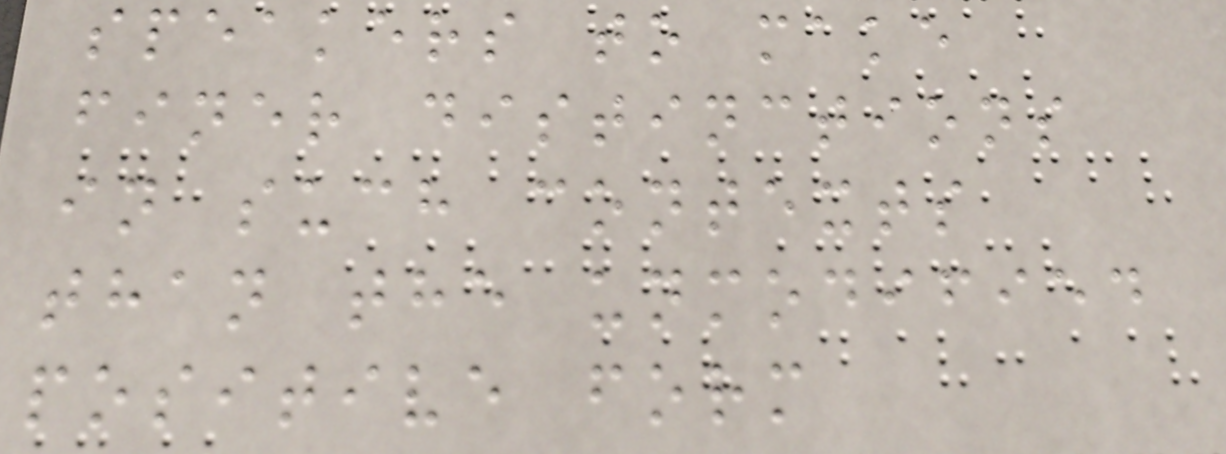speakers to make
finer distinctions
in such contexts
than the unmodified
positive form
